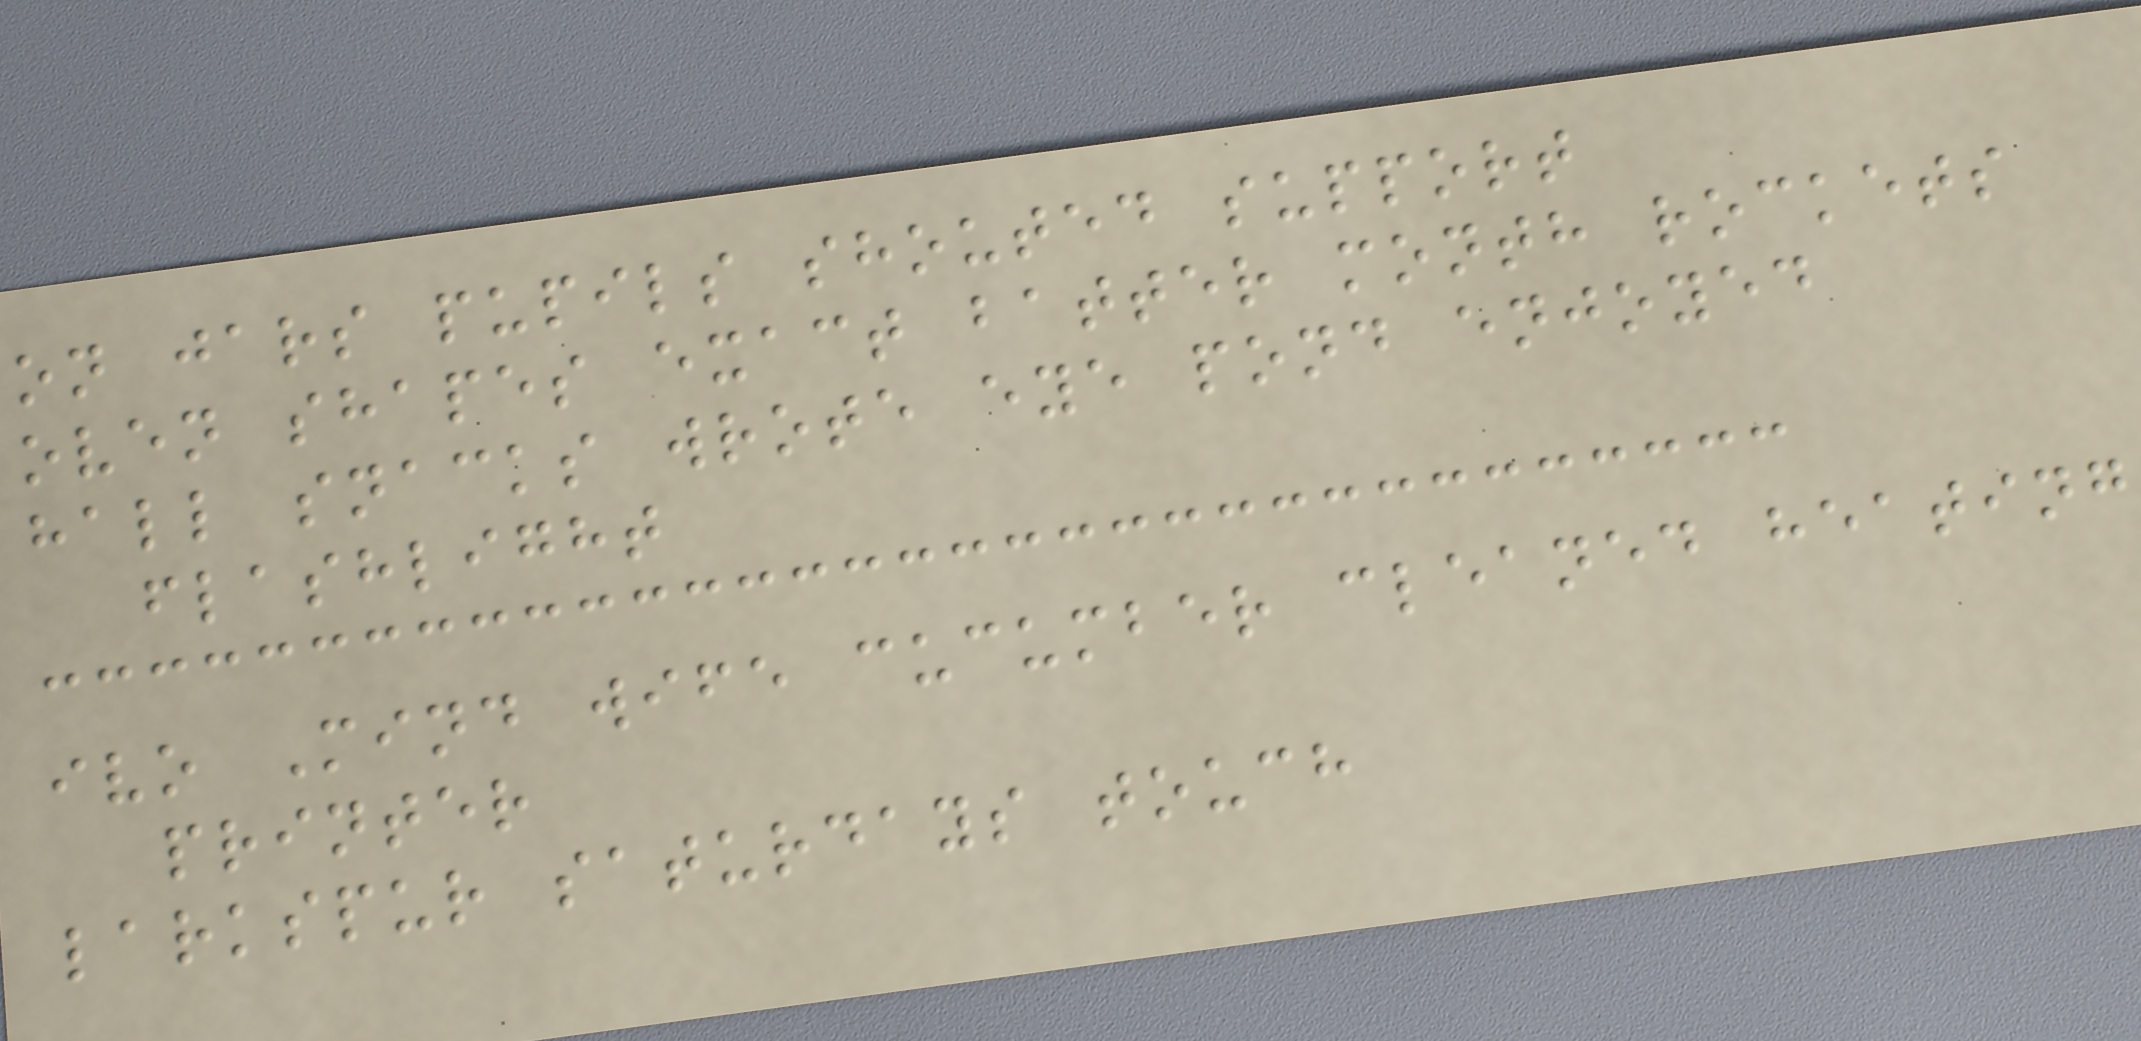on jars pupils shouted support
oven shapes exact batter month rockets
hall snacks wrote eye pond enjoyed
flashlight
ivo Mind wife cucumber cleaned heating
printer
larkspur saturdays touch
